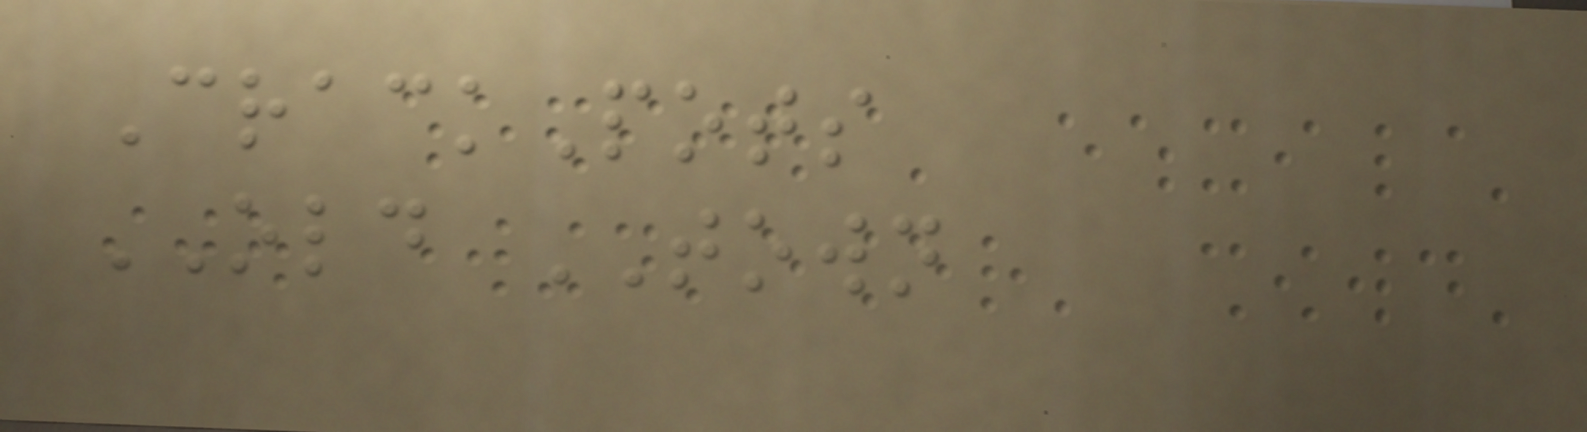CrackPots
OLD TOWN
